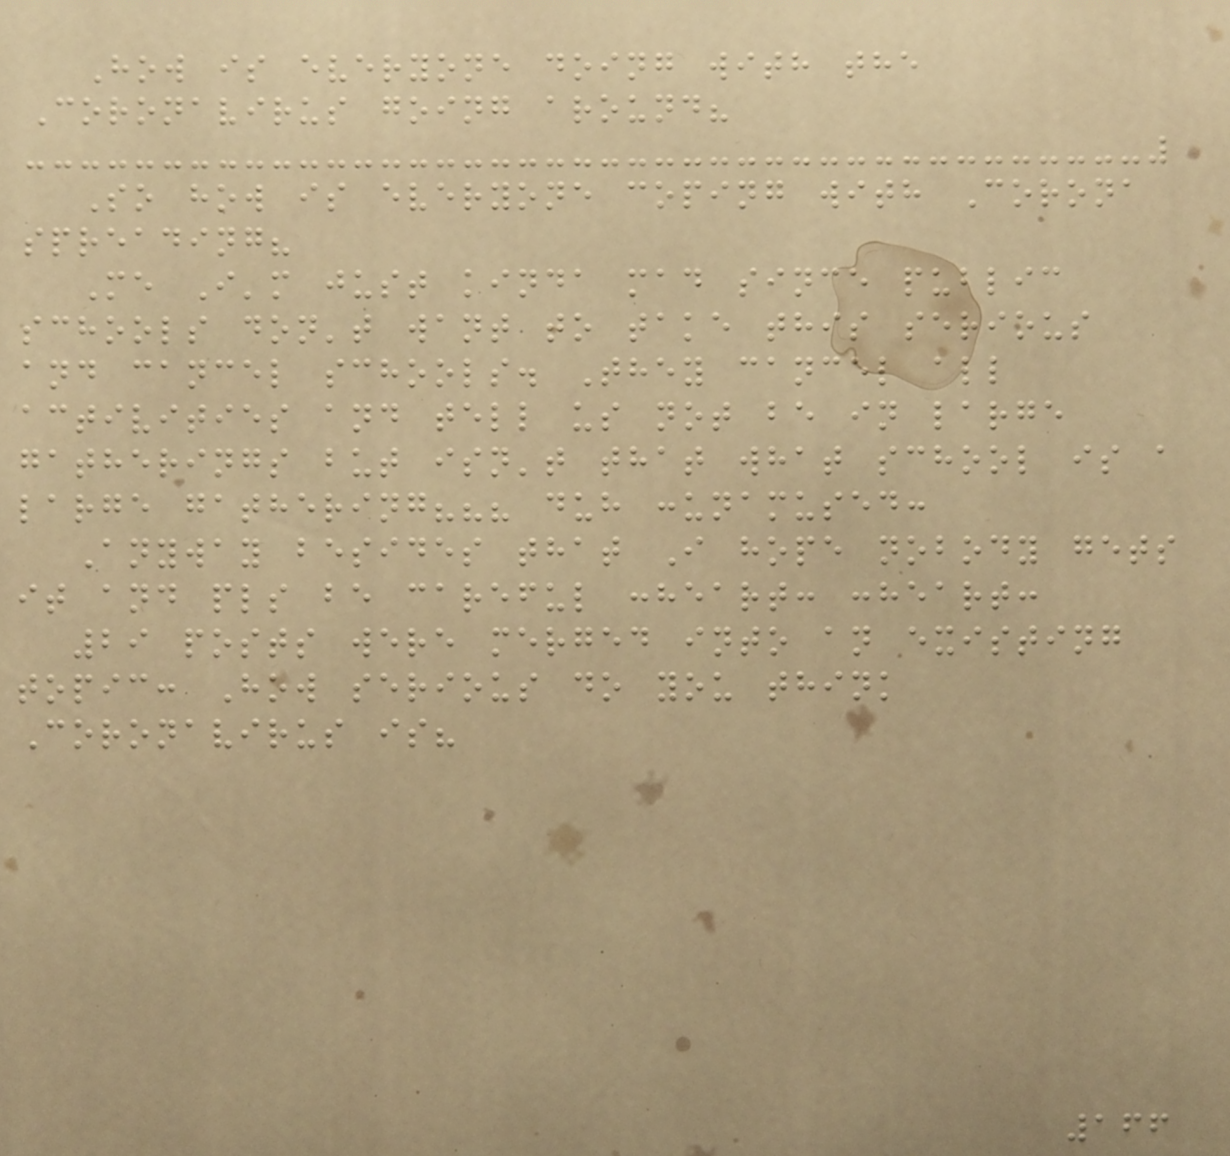How is everyone doing with the
Coronavirus going around?
So how is everyone coping with Corona
spreading?
Me I'm just kinda mad since public
schools don't want to take this serious
and cancel schools. They cancel all
activities and tell us not be in large
gatherings but isn't that what school is a
large gathering??? duh :unamused:
Anyway besides that I hope nobody gets
it and pls be careful :heart: :heart:
29 posts were merged into an existing
topic: How serious do you think
Coronavirus is?
166
